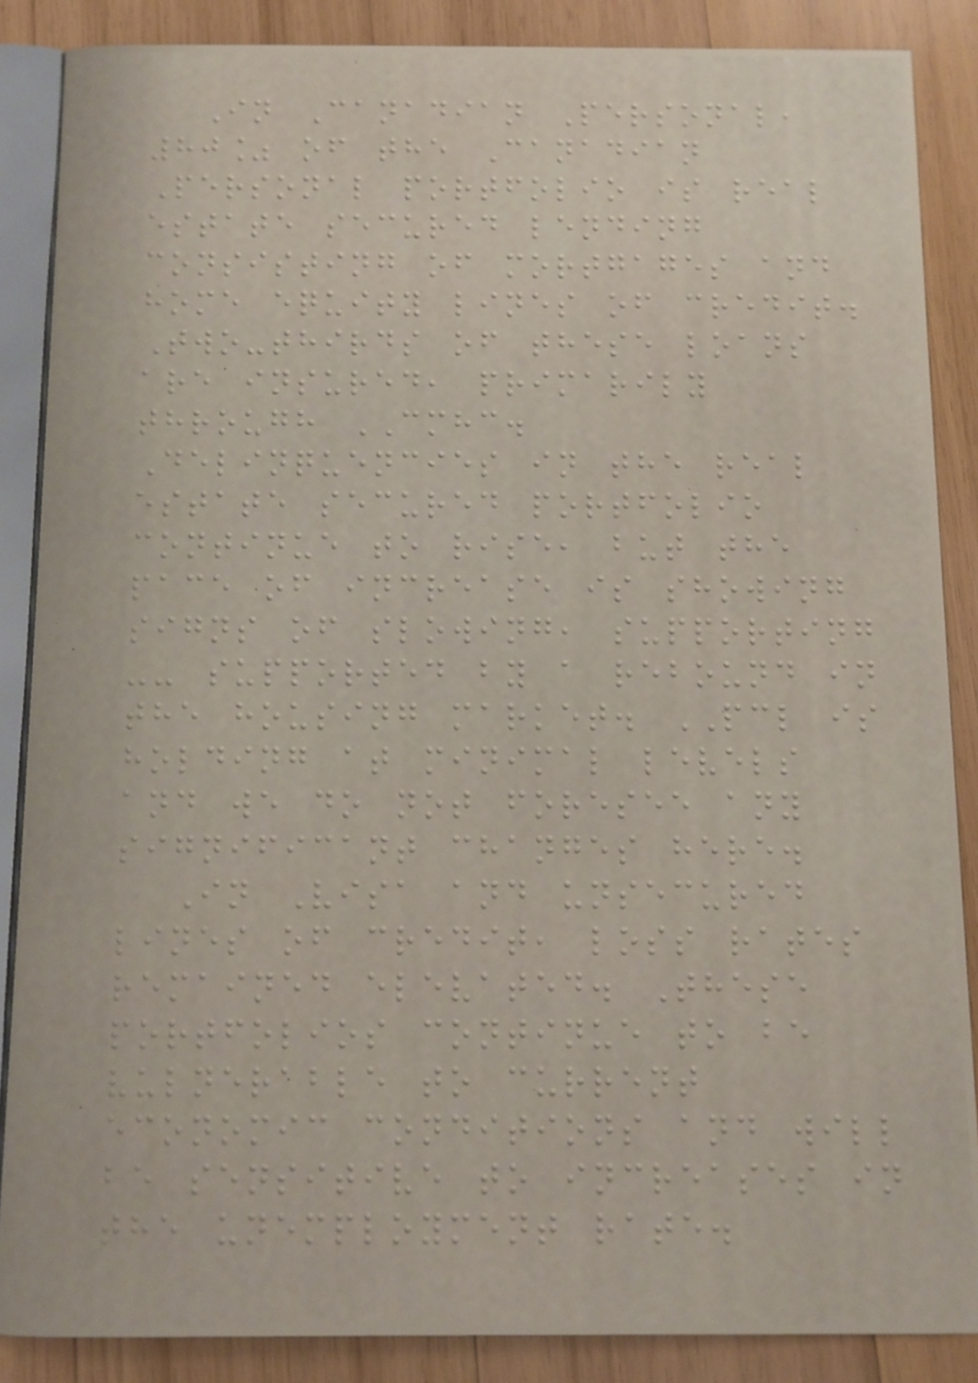In Canadian Personal,
80% of the Canadian
Personal portfolio is real
estate secured lending
consisting of mortgages and
home equity lines of credit.
Two-thirds of these loans
are insured, primarily
through CMHC.
Delinquencies in the real
estate secured portfolio
continue to rise, but the
pace of increase is showing
signs of slowing, supporting
-- supported by a rebound in
the housing market. PCL is
holding at minimal levels
and we do not foresee any
significant changes here.
In Visa and unsecured
lines of credit, loss rates
remained elevated. These
portfolios continue to be
vulnerable to current
economic conditions and will
be sensitive to increases in
the unemployment rate.
